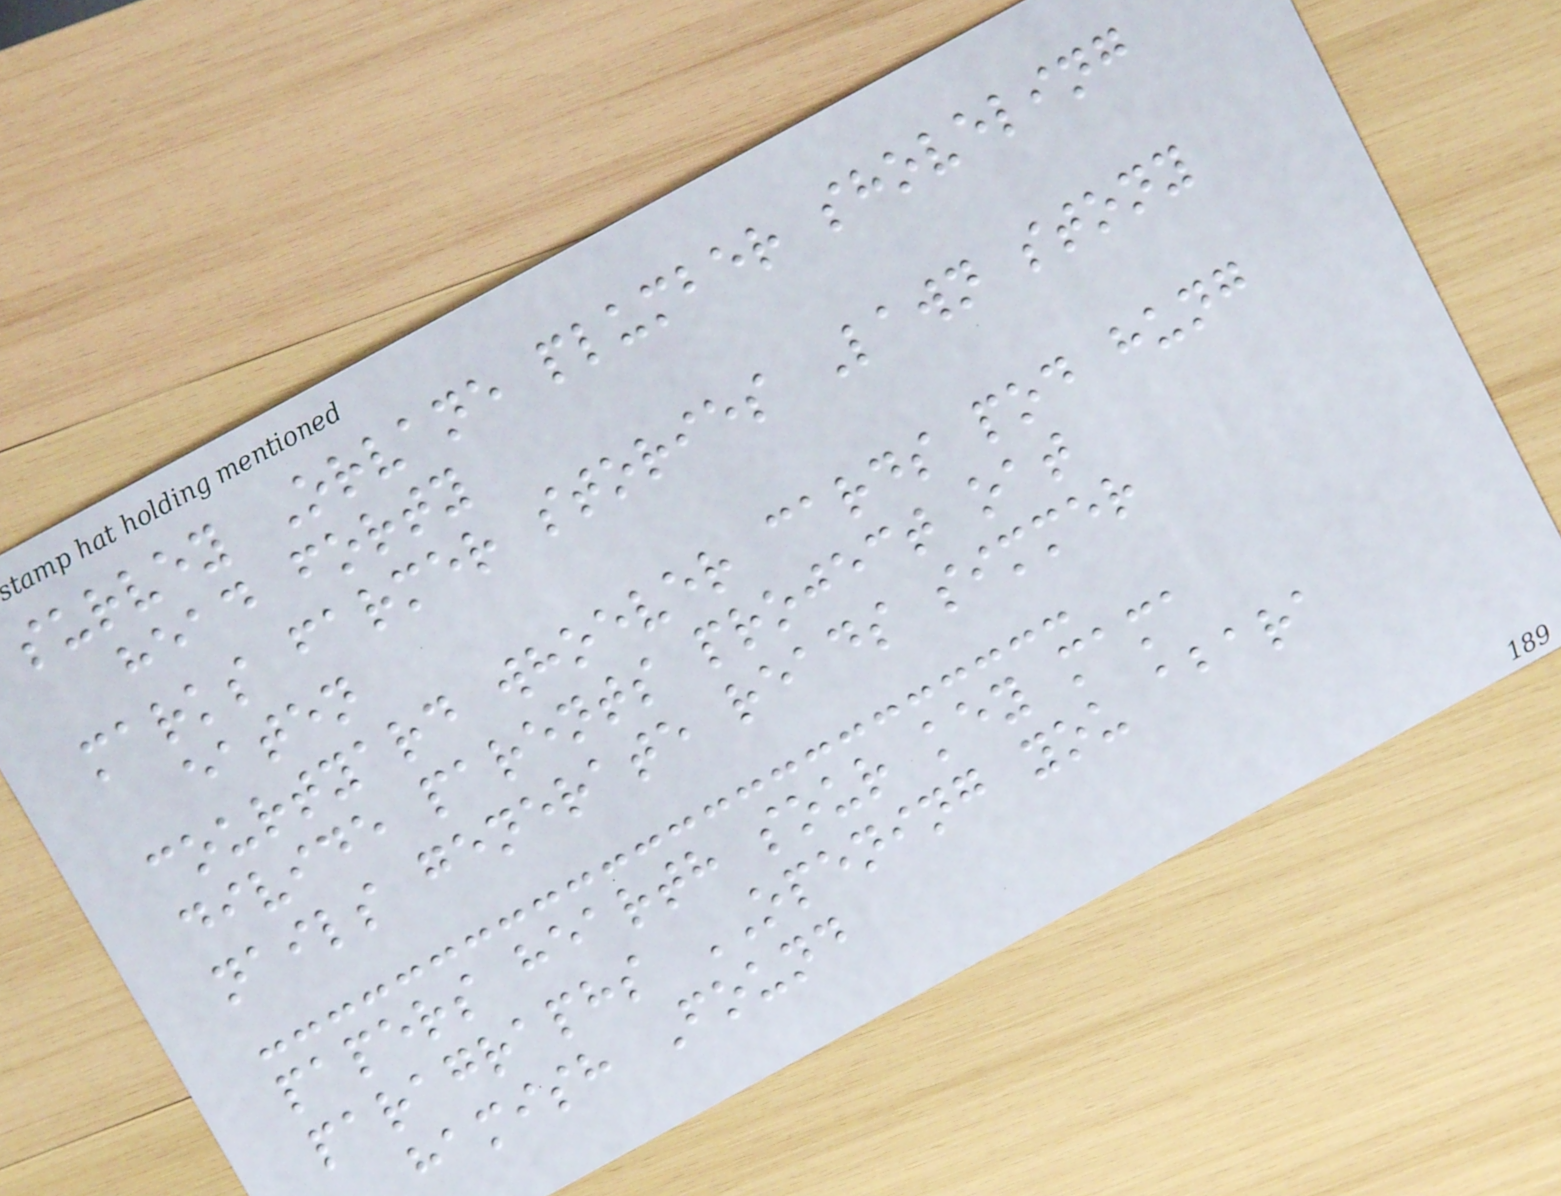survey Orvane plumber shoveling
head forty
marks farmer stories Lawn stony
eaten
courtyard whoever cards pod hung
divide parents project oat
nails generate reads simmer
papers hearth sour key mama
paragraphs OPENING you abara
hamish Found
